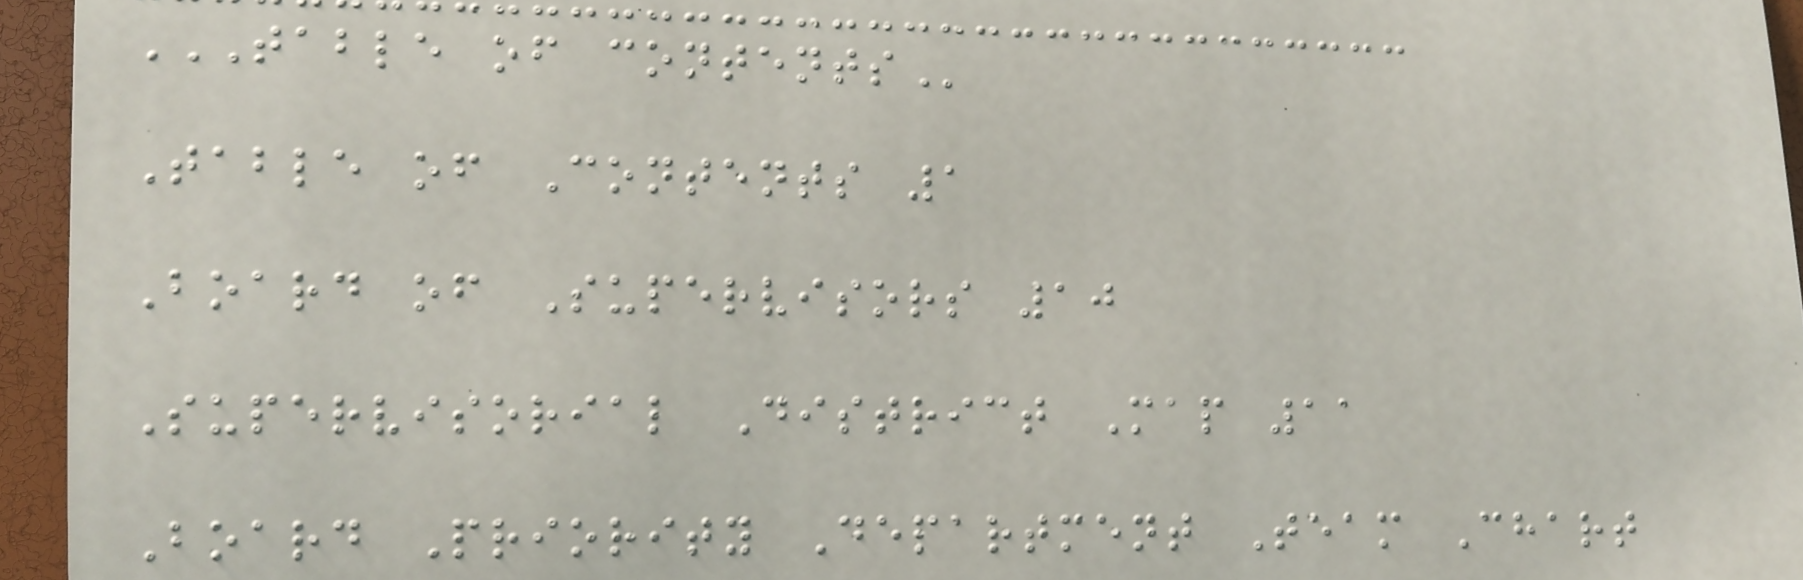TABLE OF CONTENTS
Table of Contents 1
Board of Supervisors 10
Supervisorial District Map 11
Board Priority Department Team Chart
